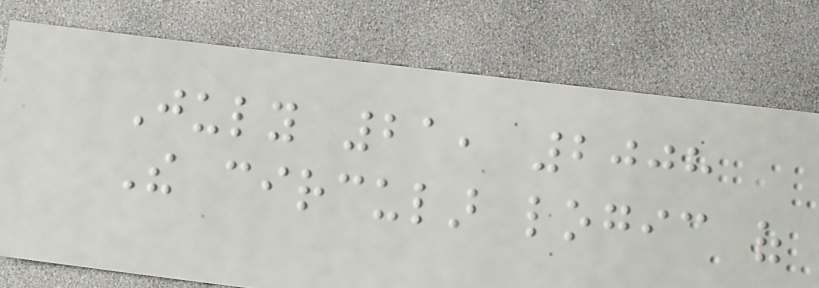July 21, 2008
The circular logic of
